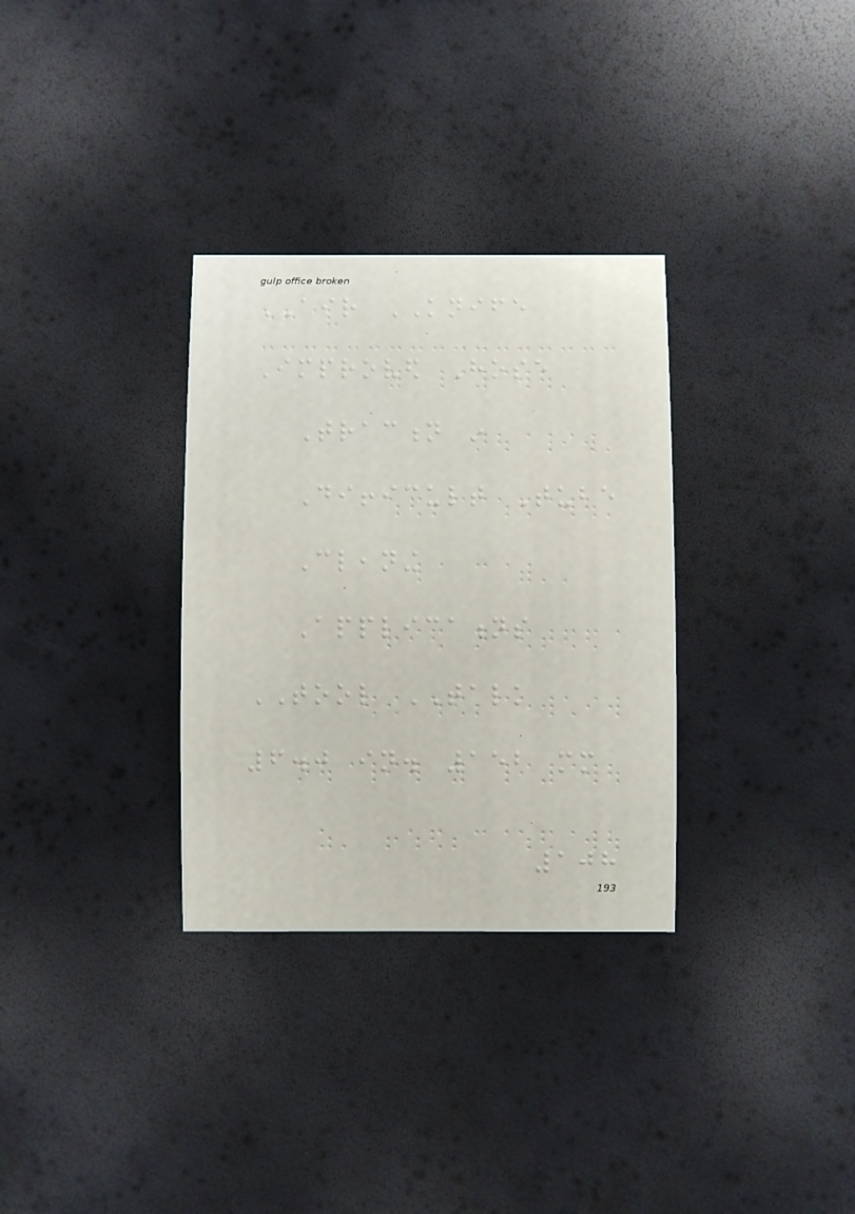AIR KNIFE
Improved Hose
Traction in
Difficult Tube
Cleaning
Applications
TOOL TALK
6.0 in. 152 mm
108
